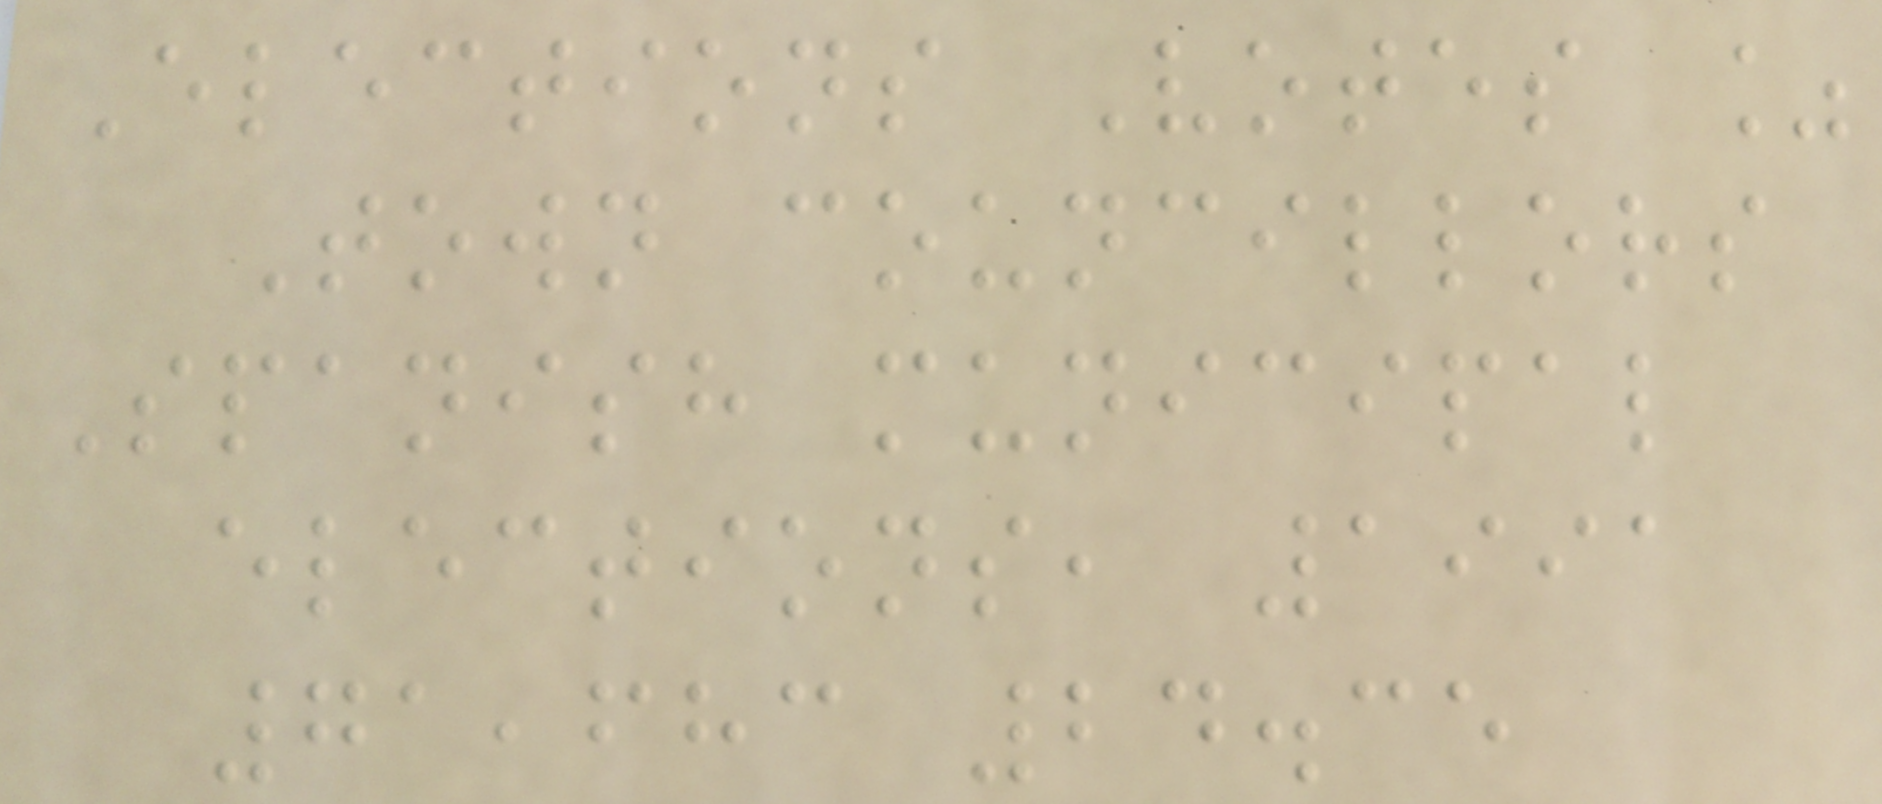Elections Votes %
Town councillors
Spanish municipal
elections, 1991
71,683 24.35
